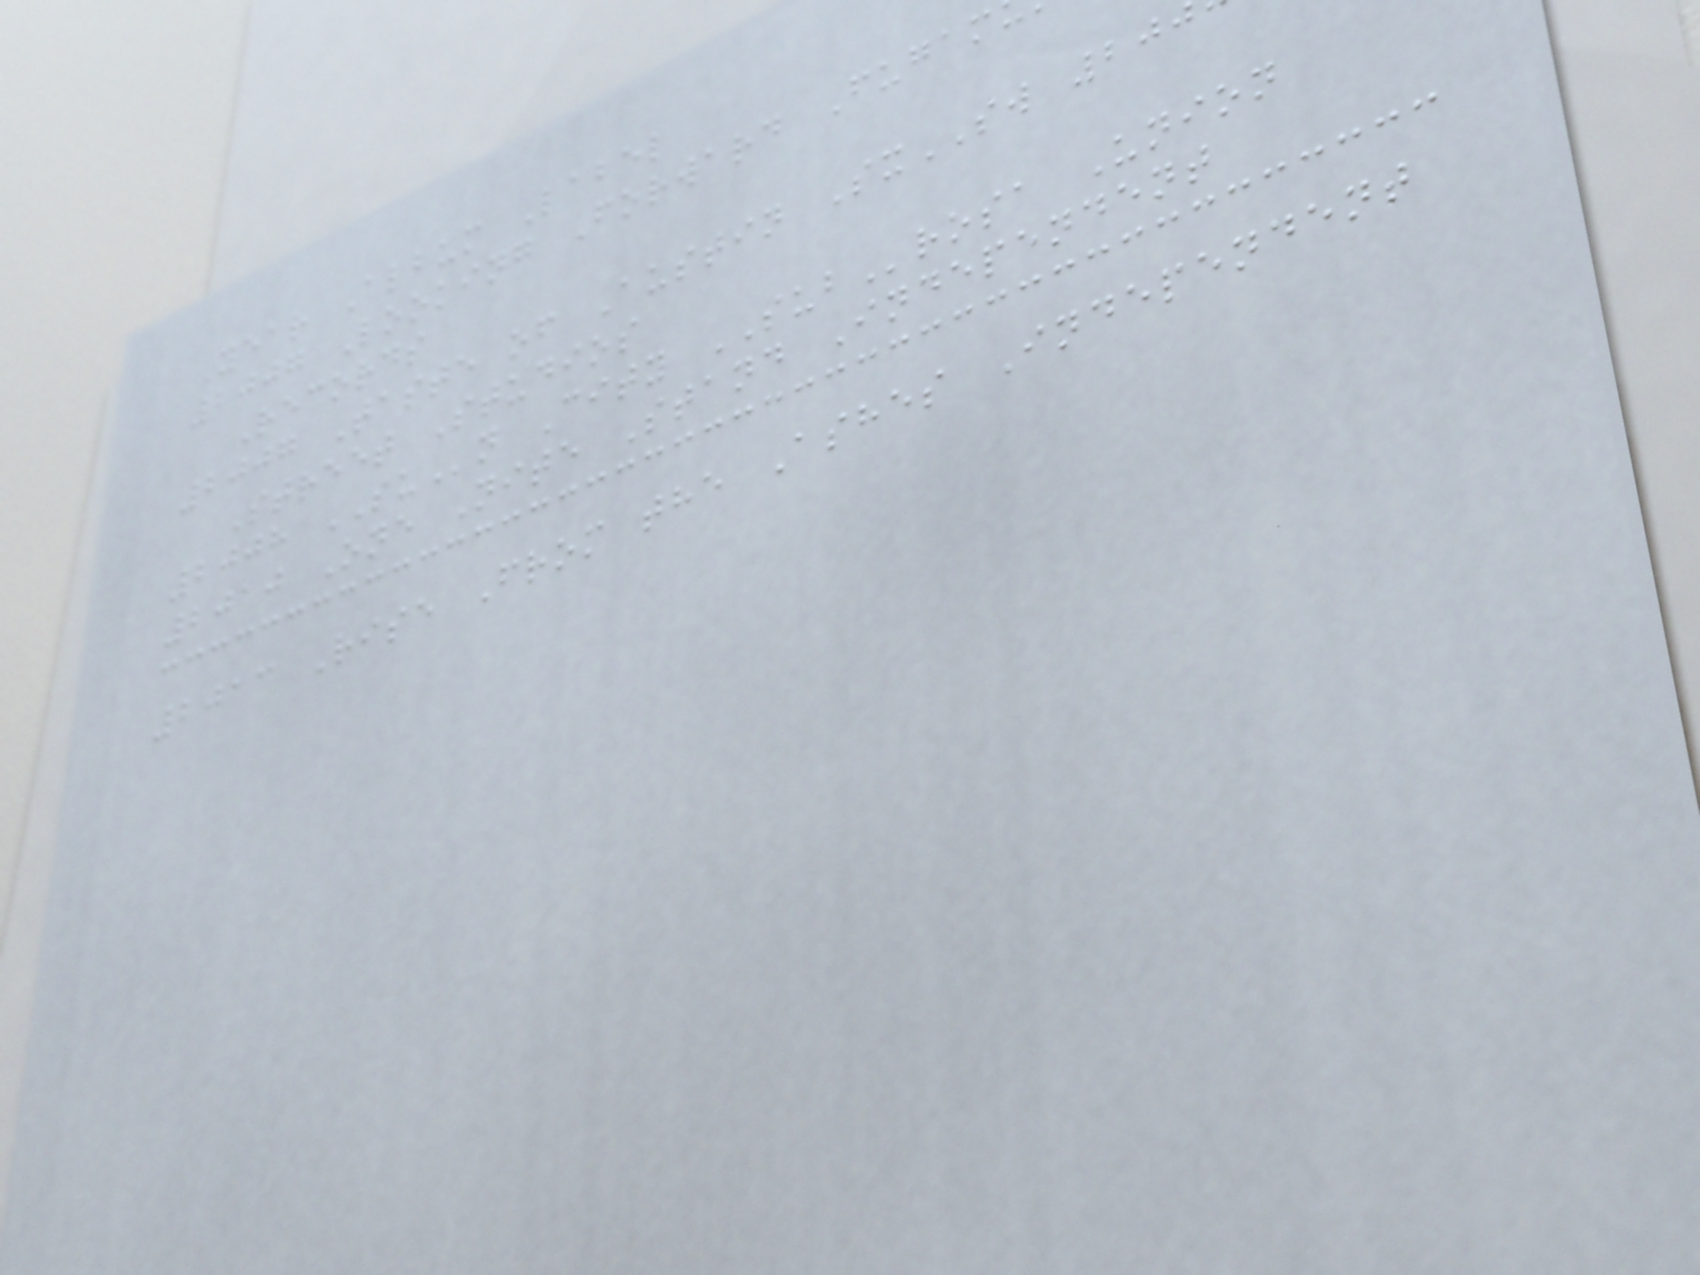Year Album Label
2007 Looking Forward Fugam
Records
2007 Taste of Austin SxSW 20
Street Studios
2008 SUn City SUBrosa Union
2010 One Nite Stand Independent
2013 Rise From the Ashes Independent
